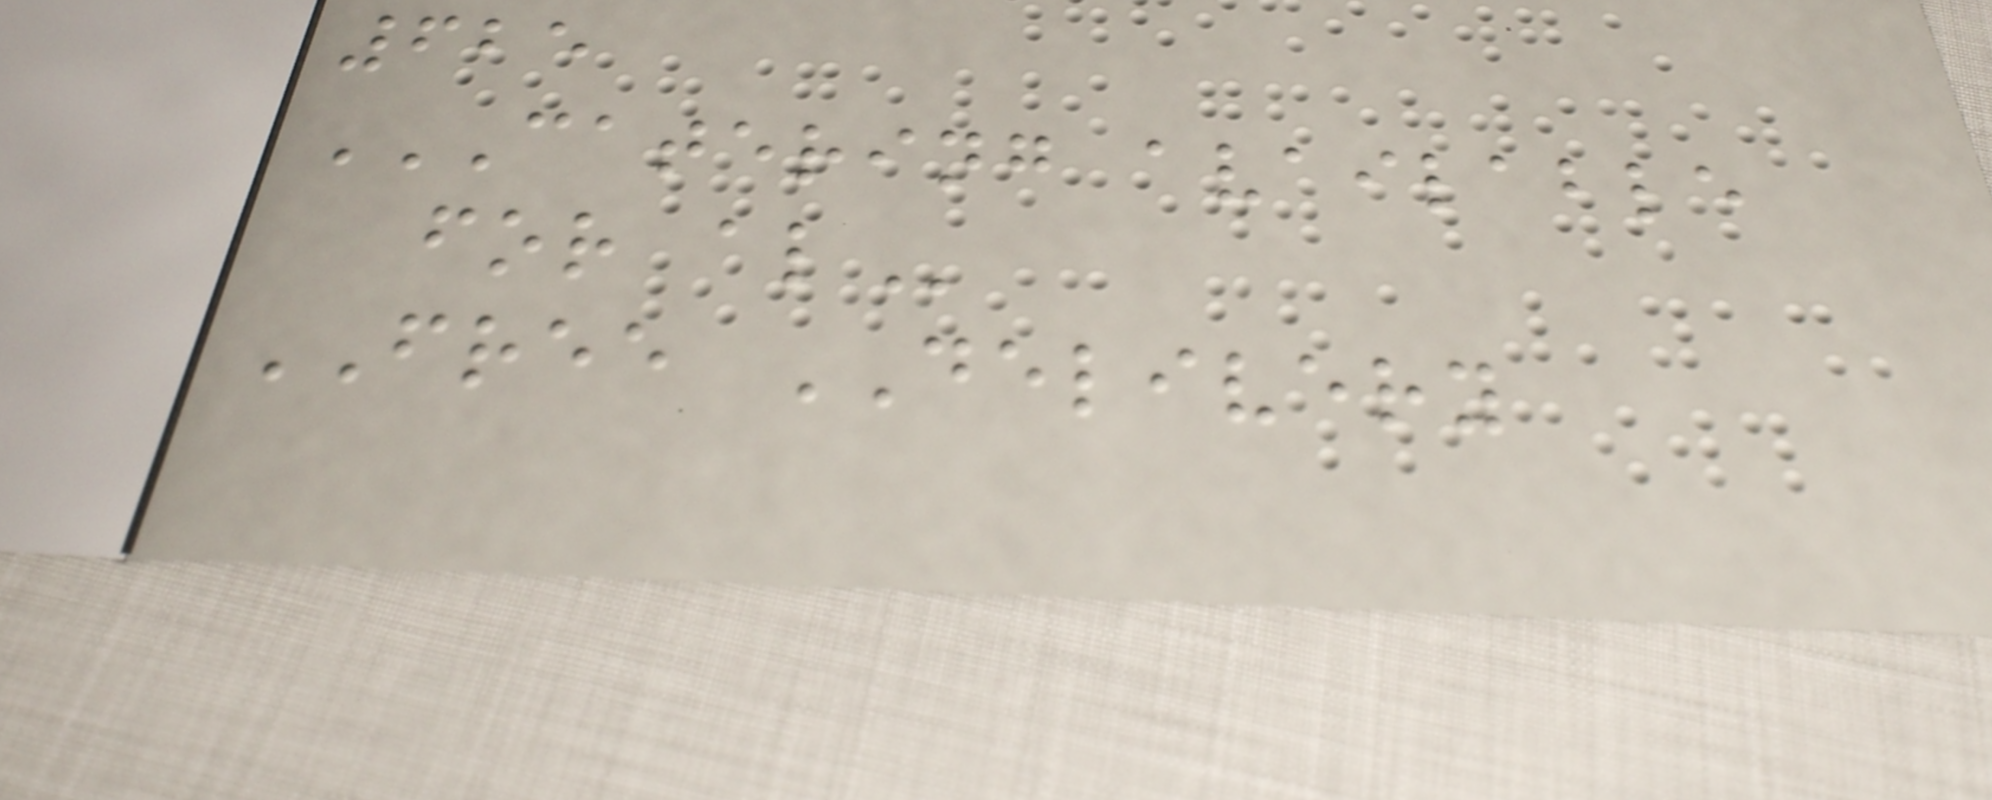625
CATERING AVAILABLE
FOR AL
FREE DELIVERY
